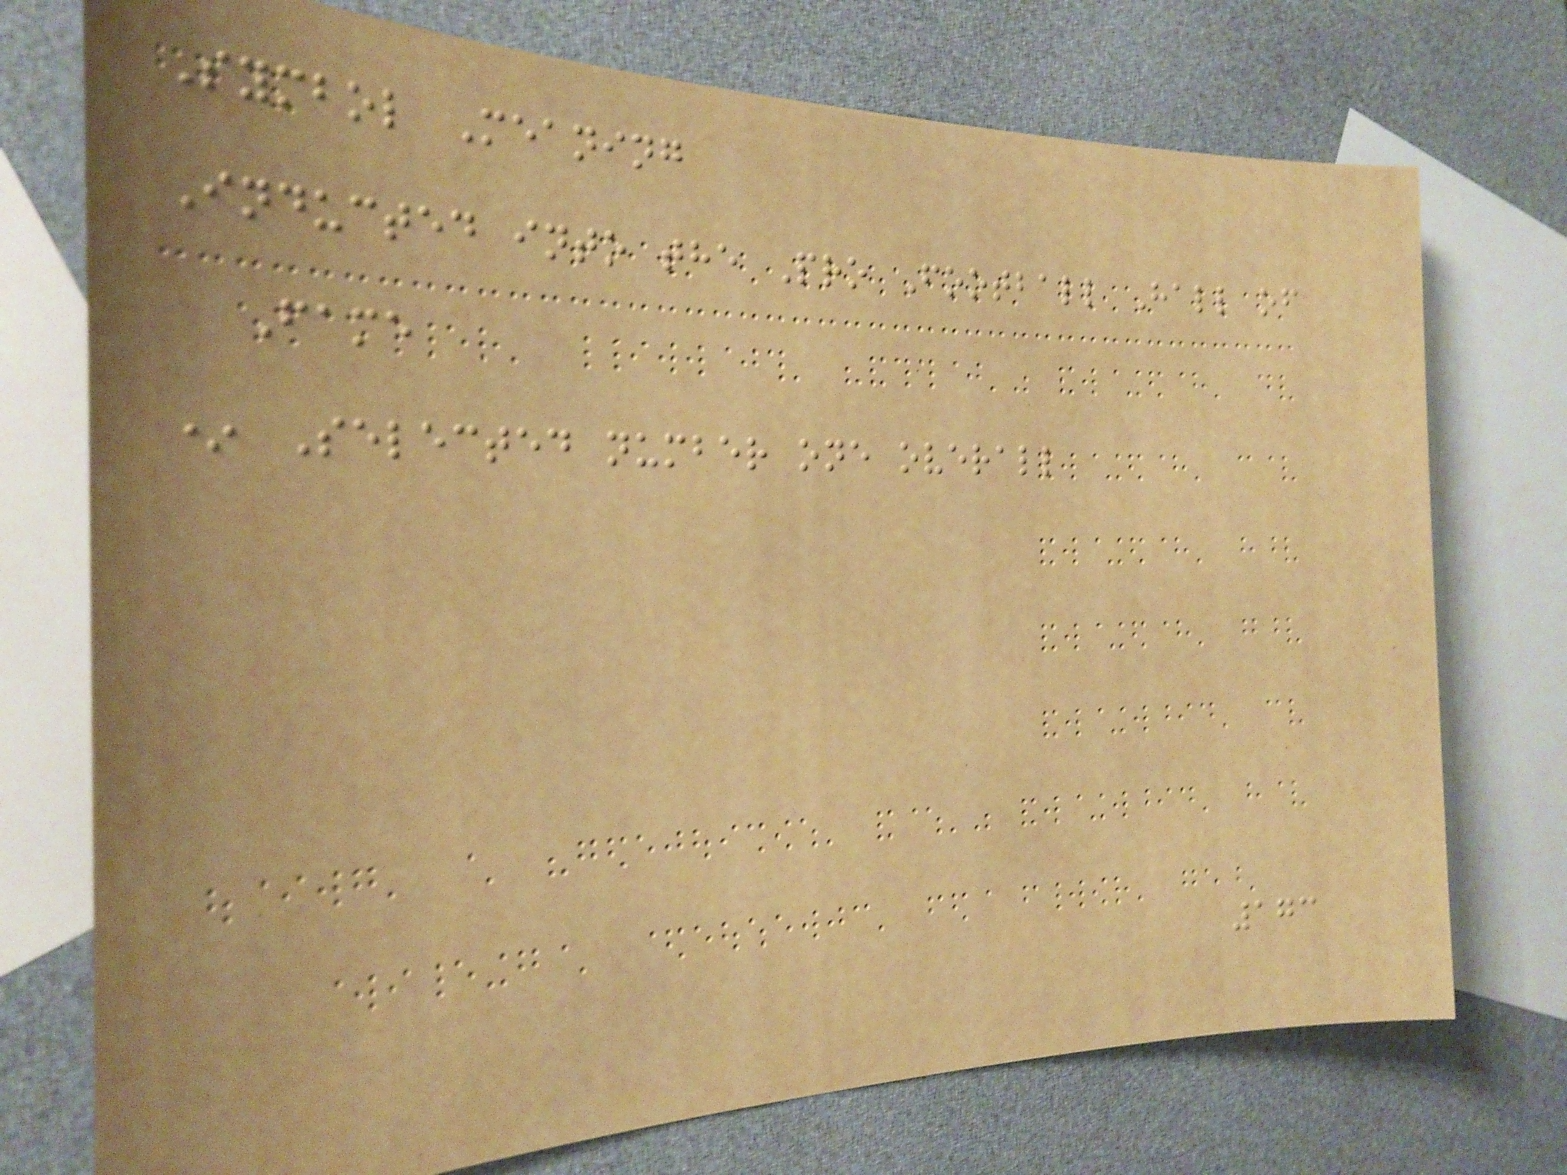Symbol Meaning
Inducted into the Pro Football Hall of
Fame
* Selected number one overall
173
